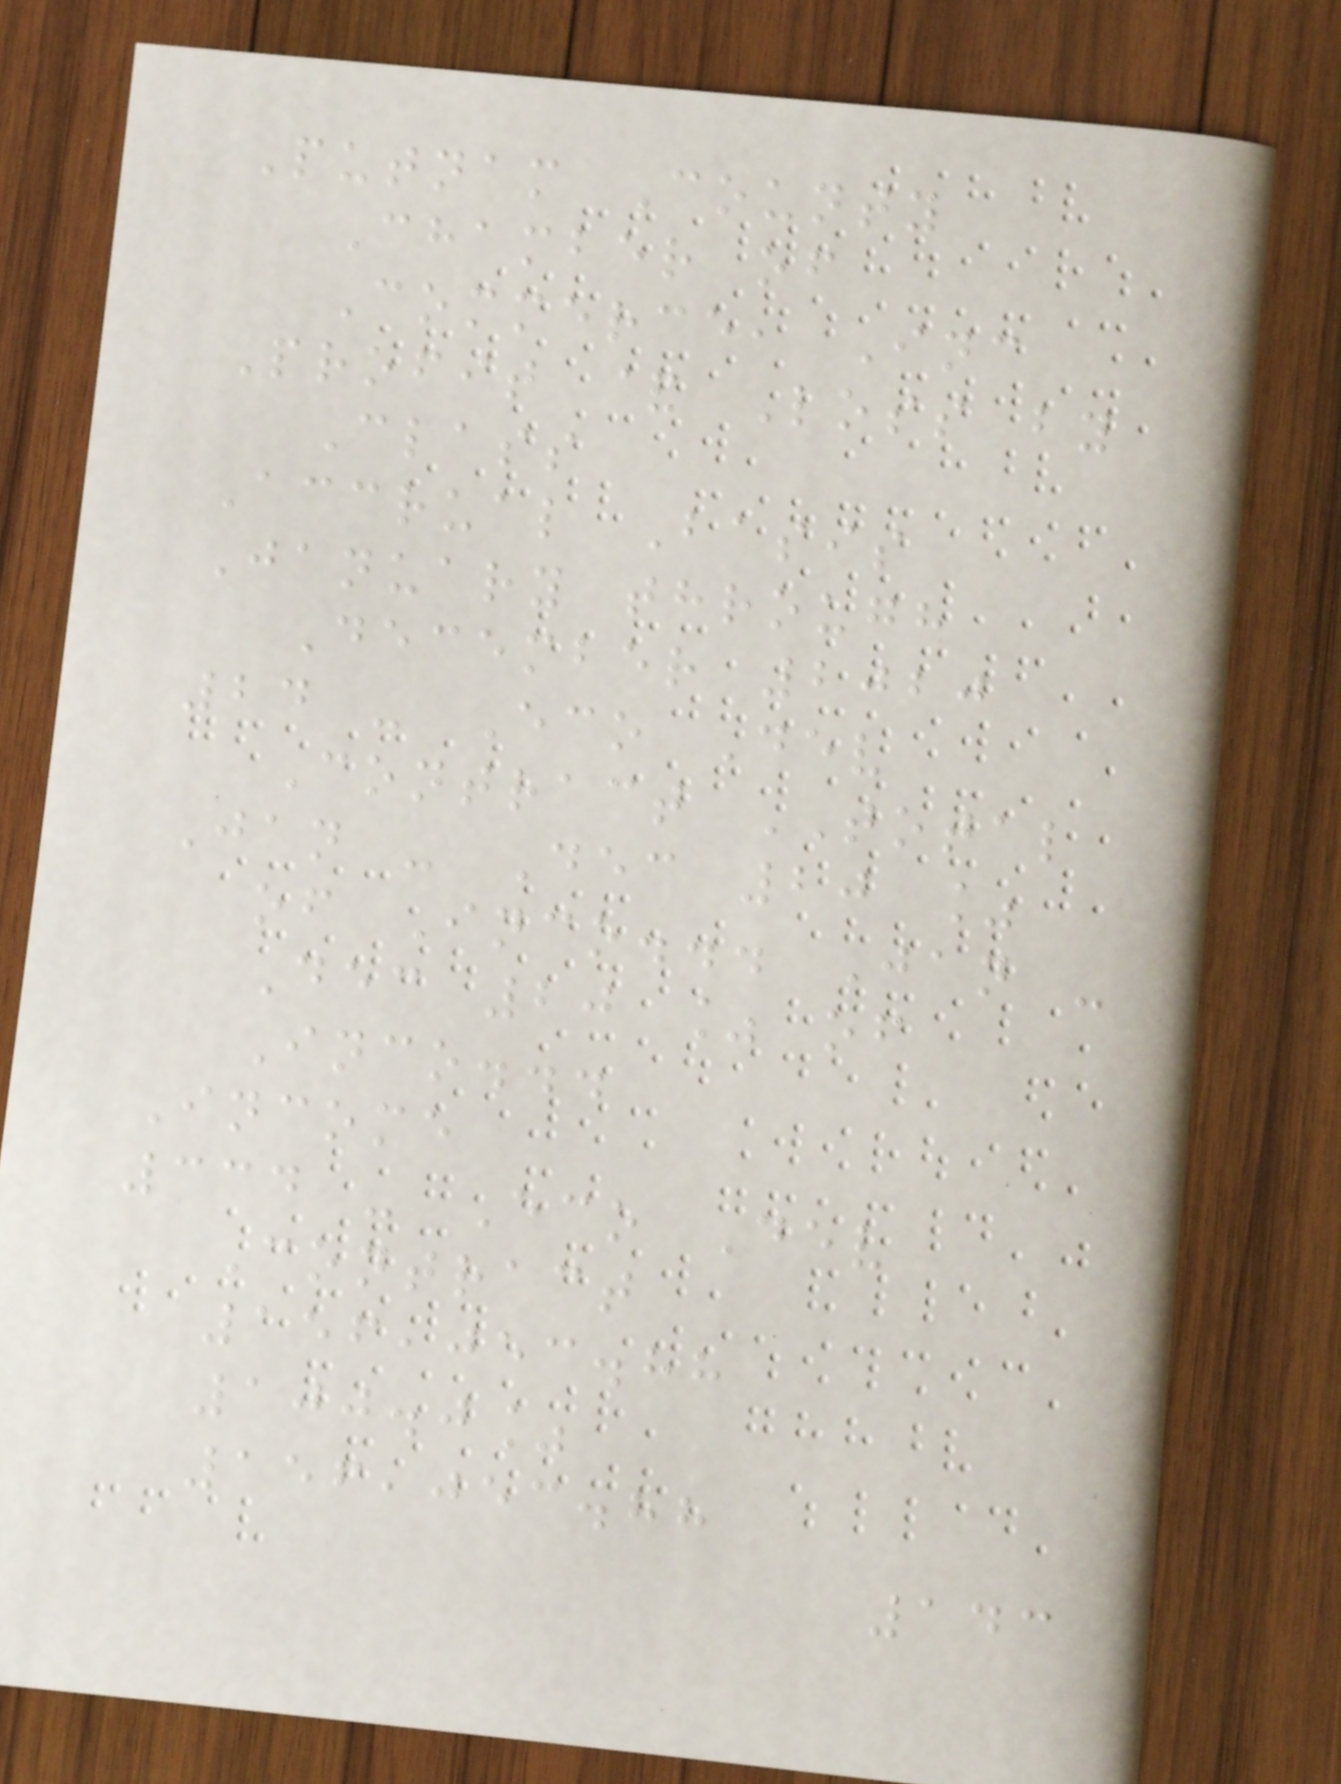Putnam County
Chamber of
Commerce, Inc
Profit & Loss by
Class
Accrual Basis
January through
December 2020
24 - Eco Dev
Contract TOTAL
Jan - Dec 20 %
of Inco... Jan -
Dec 20 % of
Inco...
Income
334 - Eco Dev
Contract
156,053.88
100.0%
156,053.88
143
